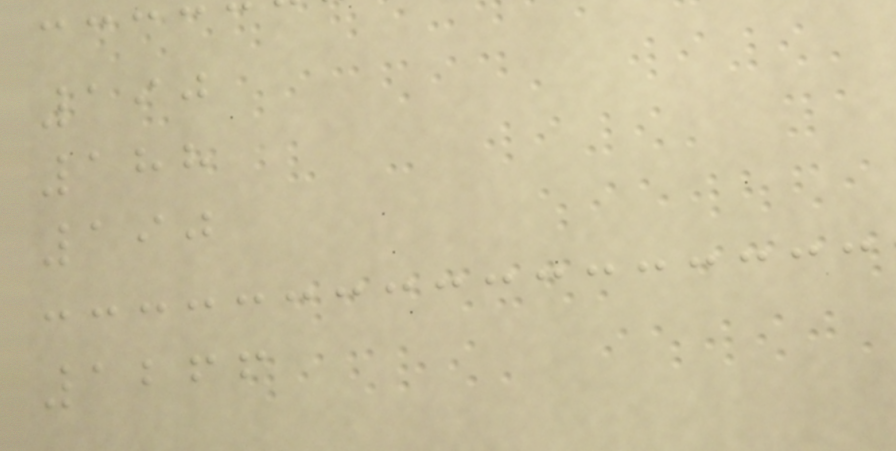190
188
190
1266
